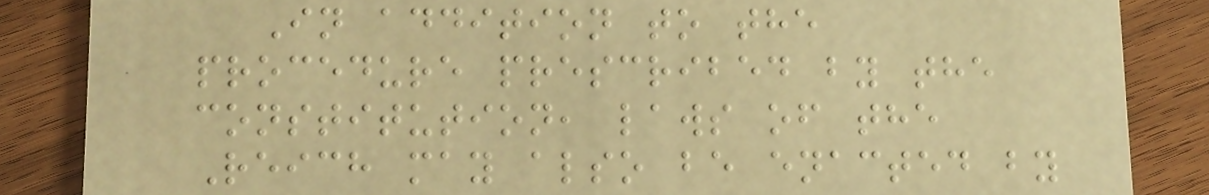In addition to the
procedure prescribed by the
constitution, laws of the
Reich may also be enacted by
